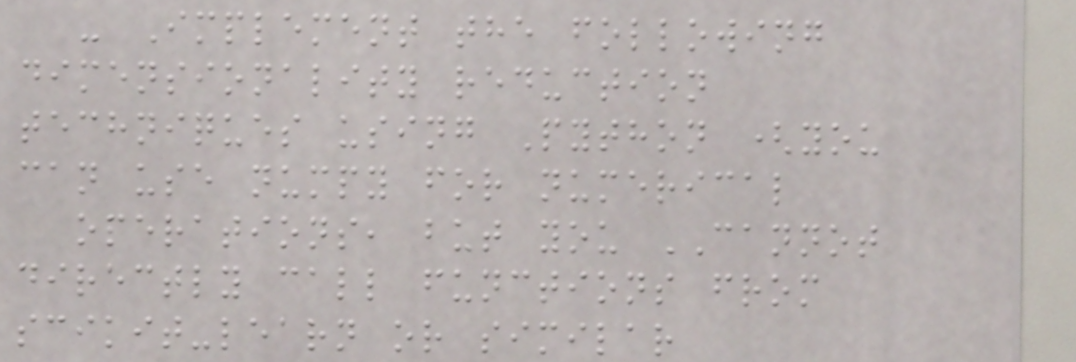- Implement the following
dimensionality reduction
techniques using Python (you
can use numpy for numerical
operations, but you CANNOT
directly call functions from
scikit-learn or similar
